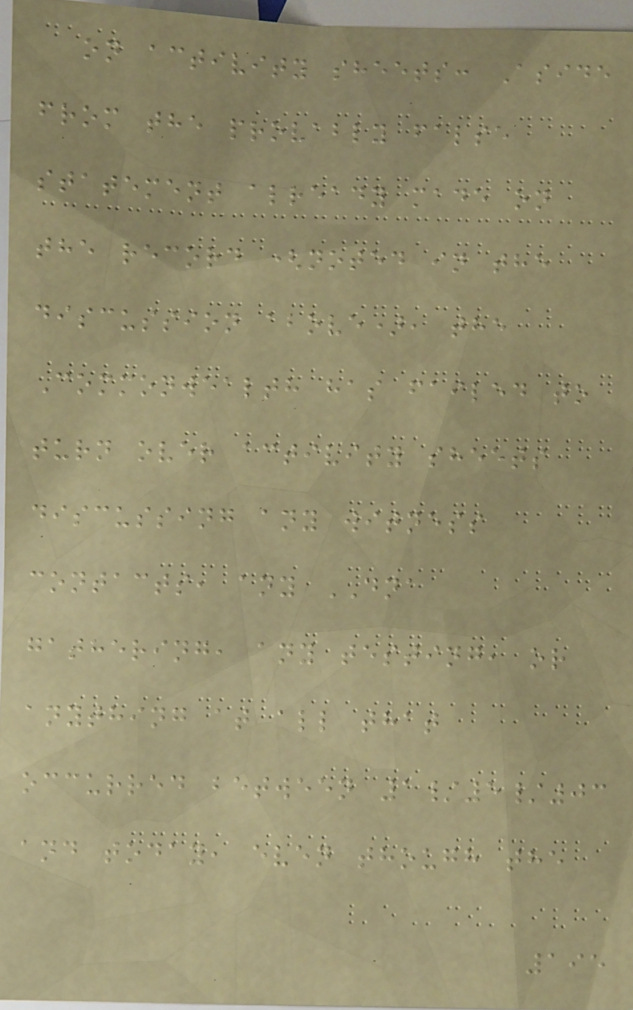on activity sheets: Aside
from the provably false
statement already made on
the record (noted in the
discussion above), the
Commonwealth has failed to
turn over activity sheets
discussing any witness
contacts, any DNA
gathering, any testing, or
anything at all that
occurred between 1/5/03
and today, even though the
195
